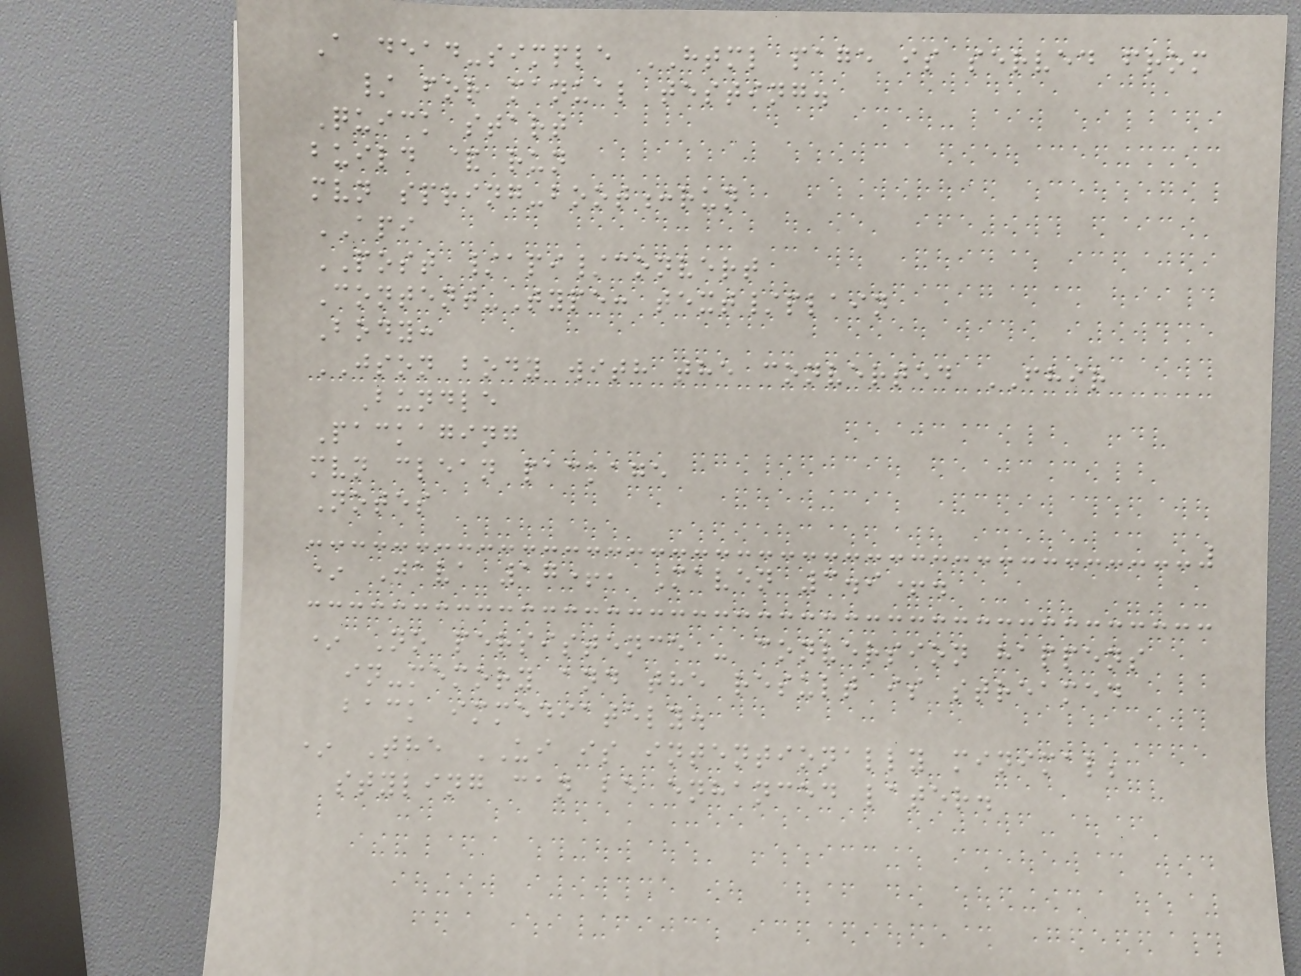A dead-simple HTML page is served from
/ for manual testing.
Quick start
build & run
mvn spring-boot:run
API
POST /api/convert
Content-Type: text/plain
Body:
JSON body with the converted FHIR
Bundle
Packaging
mvn clean package
Notes
* Java 17+, Maven 3.9+.
* No persistence - conversion happens
in-memory and the result is streamed
back immediately.
* The UI is intentionally minimal;
styling can be enhanced later.
